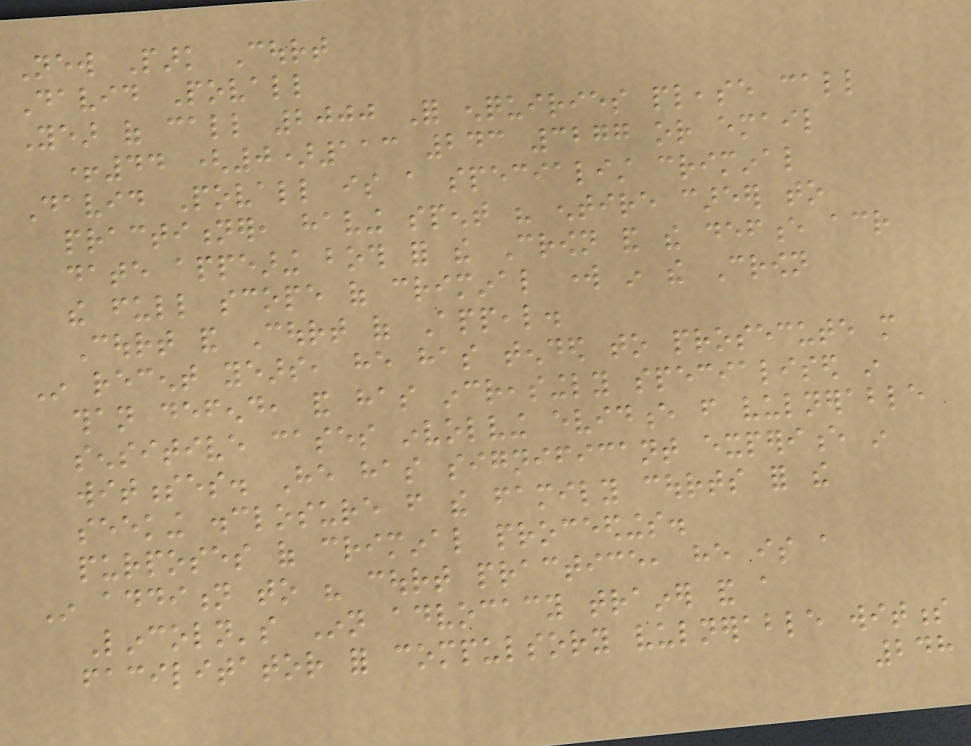New Park Court
David Povall
Year of call 2000 For enquiries please call
+44 (0)113 243 3277 or email
David Povall is a specialist criminal
practitioner, having spent his entire career to
date appearing both for the Crown and the defence across
the full scope of criminal work in the Crown
Court and Court of Appeal.
In recent years, he has tended to prosecute more
than defend, and has increasingly specialised in
sensitive cases involving evidence from vulnerable
witnesses. He has significant experience in
seeking disclosure from the family courts for the
purposes of criminal proceedings.
In addition to his court practice, he is a
Lincoln's Inn advocacy trainer and a
facilitator for compulsory vulnerable witness
248
